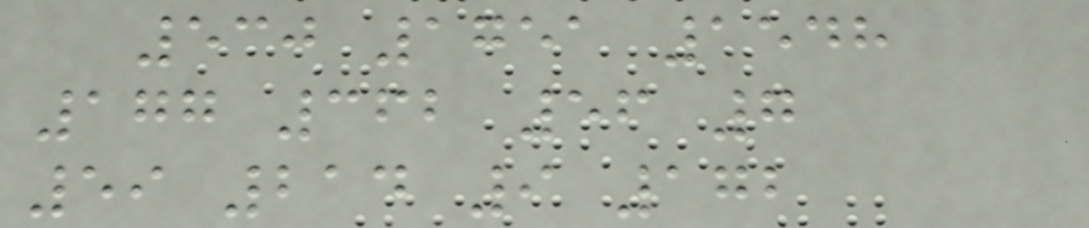530 1751 1548
177 362 56 7
59 214 9 172
